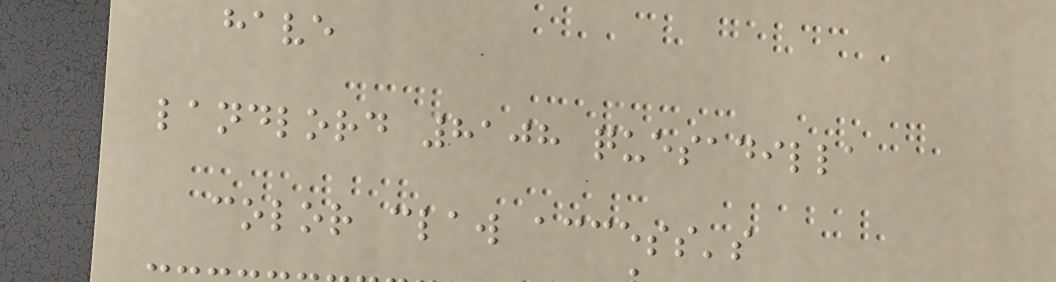have
landlord 8108 quesadilla
color claw access's
